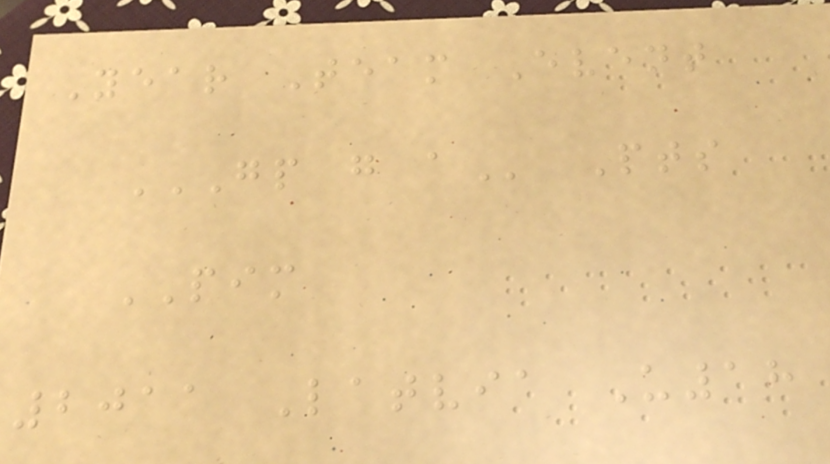Year Team Event
GP G A Pts
PIM
2011 Latvia U18
